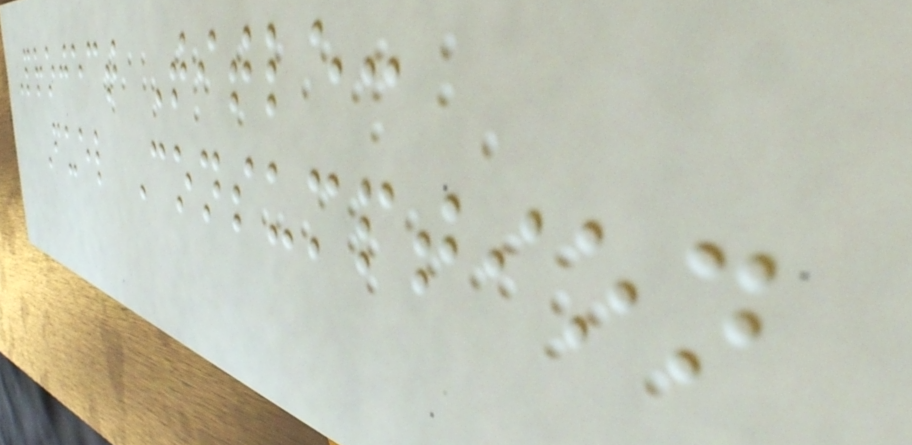Project Title:
Fuel Consumption
